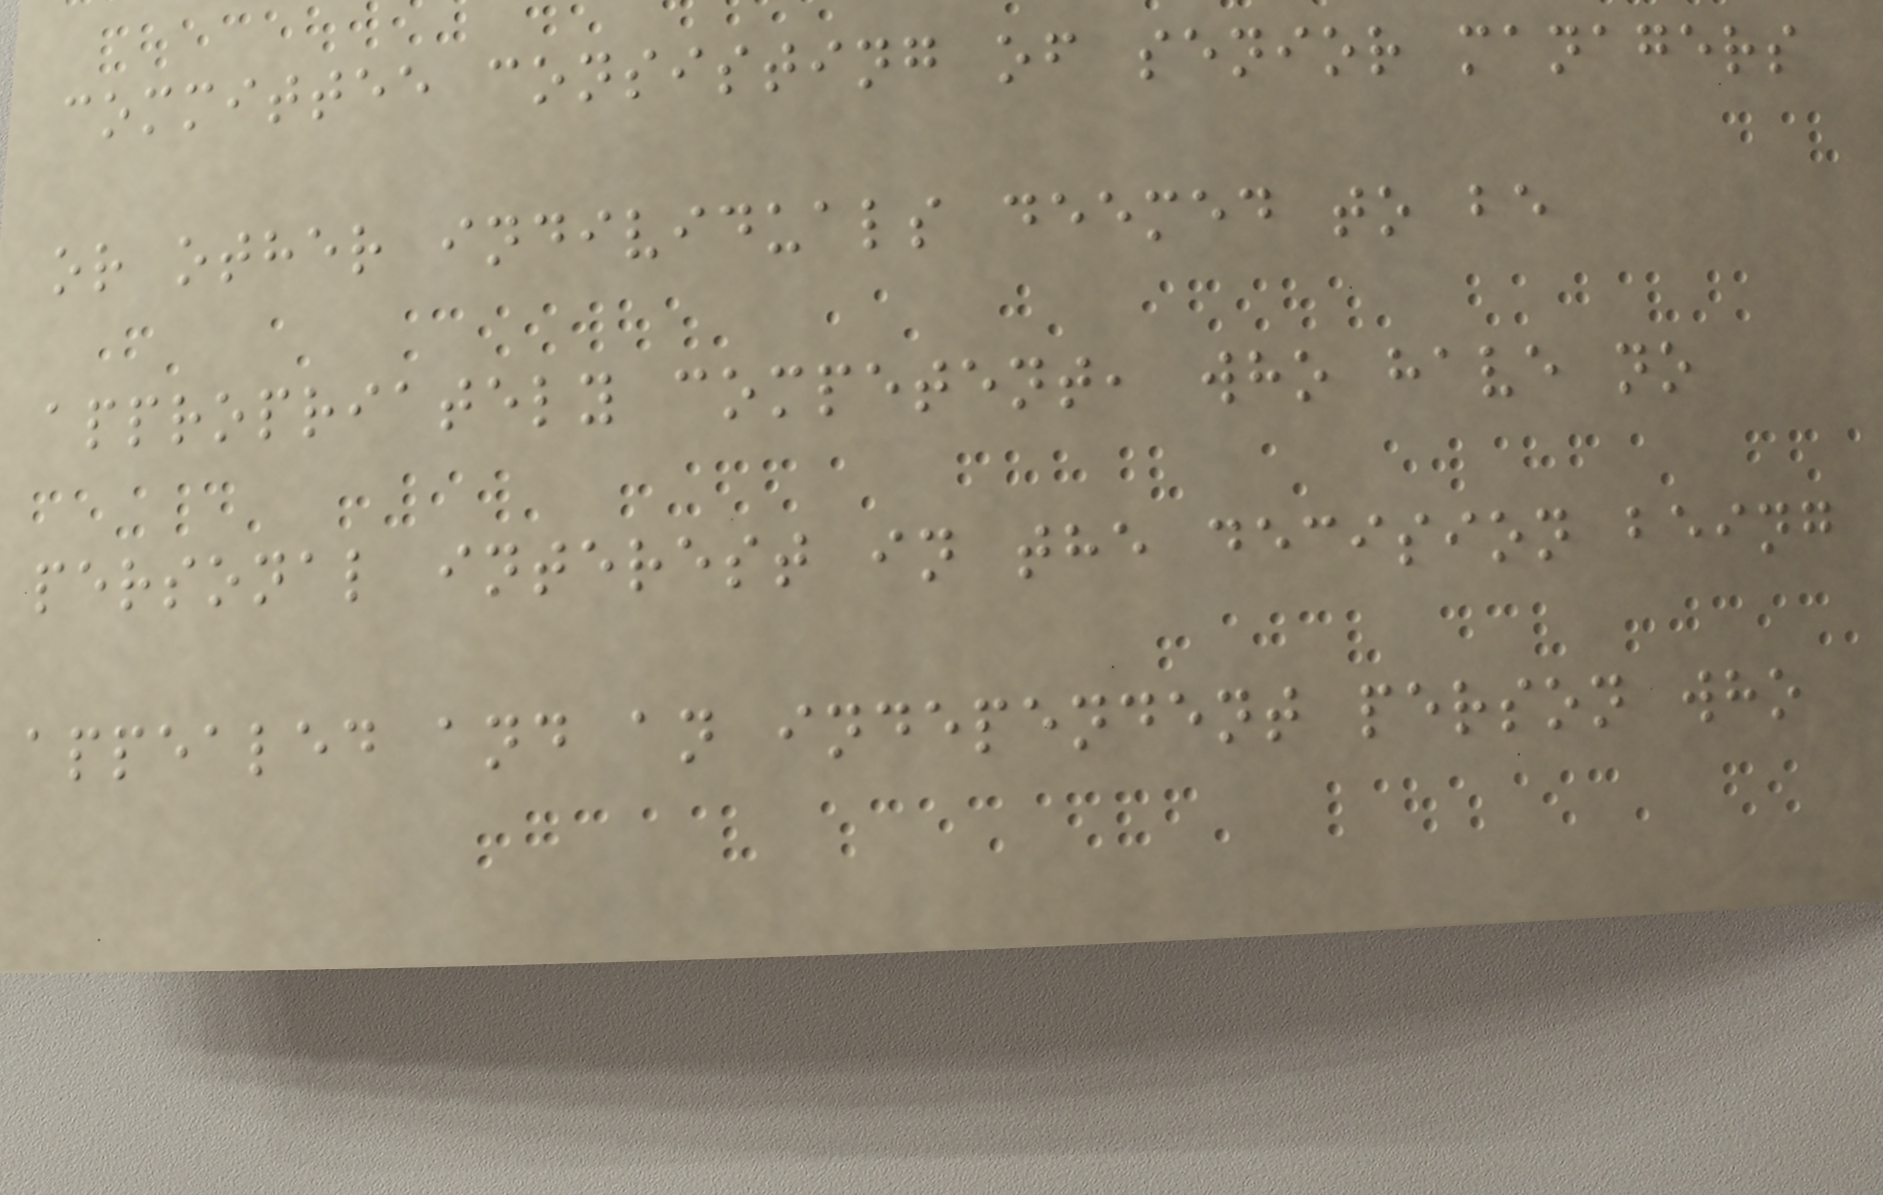committee consisting of senior managers
or other individuals deemed to be
appropriately competent, who have no
personal interest in the decision being
appealed and an independent person who
